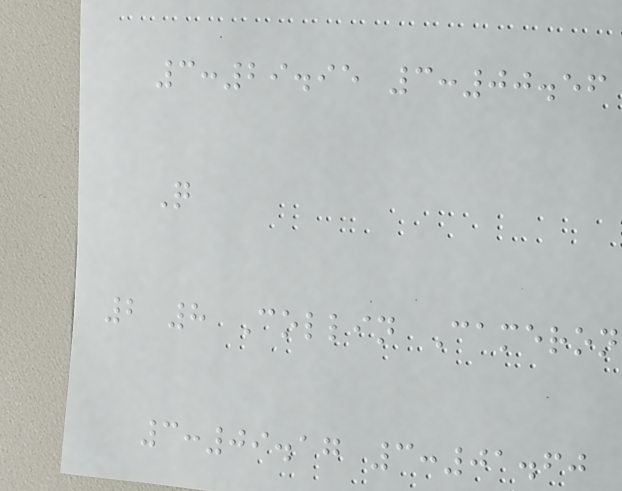3:29.95 3:00.56
Q
2 8 Collin Cameron
3:09.17 3:01.60
